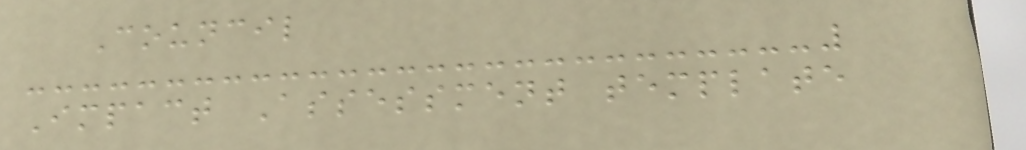Council
Impact Assessment template
